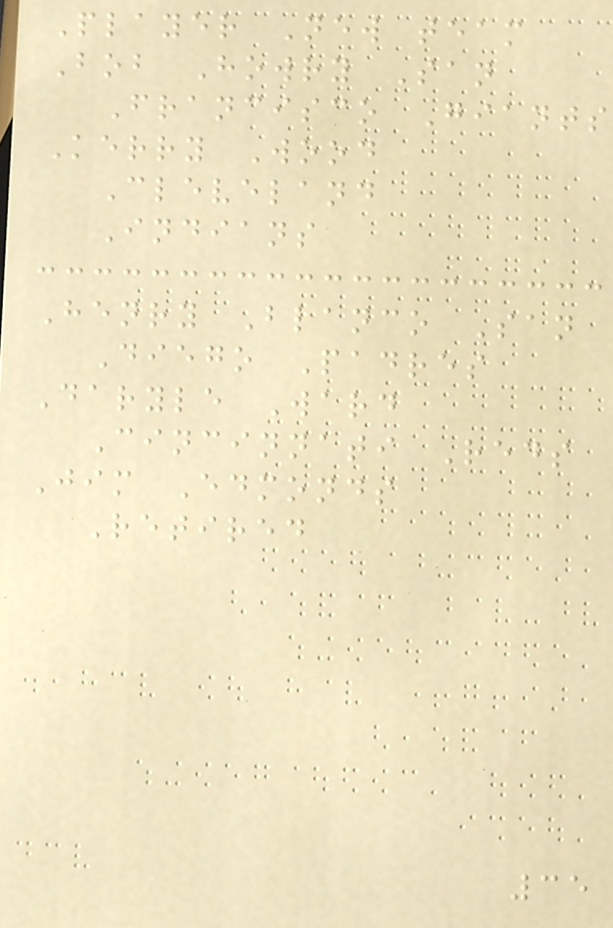Player New team
Bob Howry San
Francisco Giants
Kerry Wood
Cleveland
Indians
Henry Blanco San
Diego Padres
Daryle Ward
Cincinnati Reds
Jim Edmonds
Retired
35
